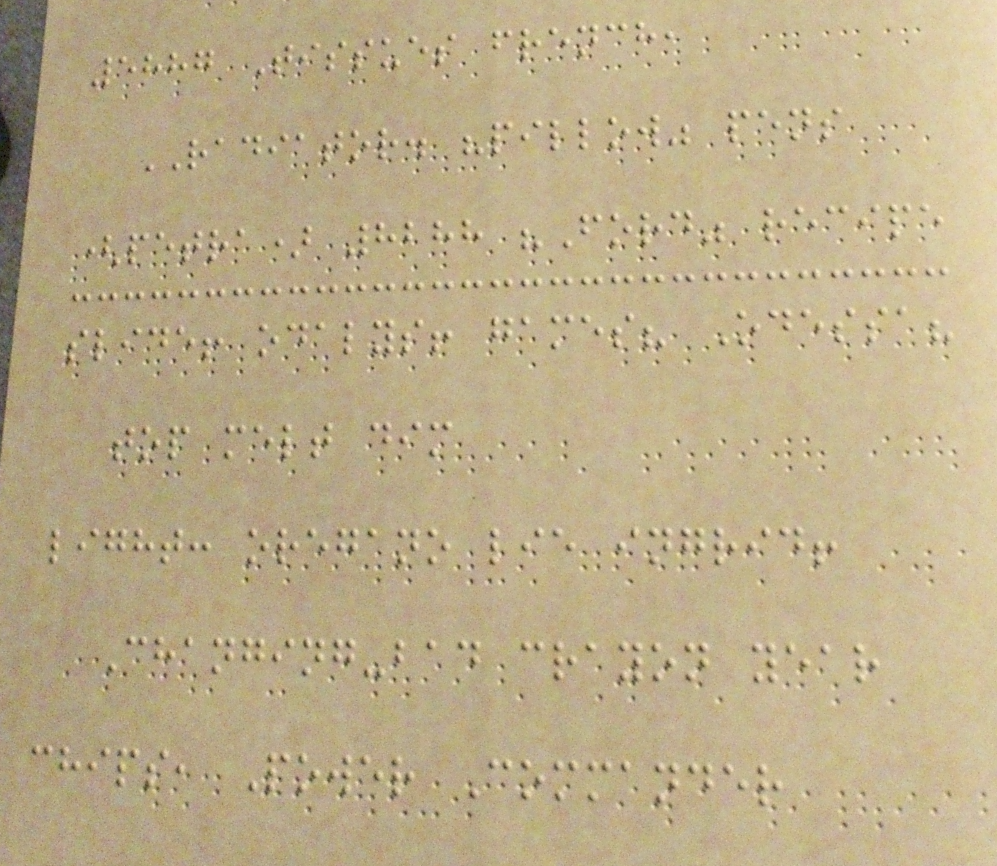5887 Tissues french,
RADIATOR. "pillow" pens
(petra) 8288 "Ford" recipe
slide! odalys! games? Odessa?
top melt dim
light: oregano lie ingrid!
Changing-bad crayon year
chips, Power Commander
